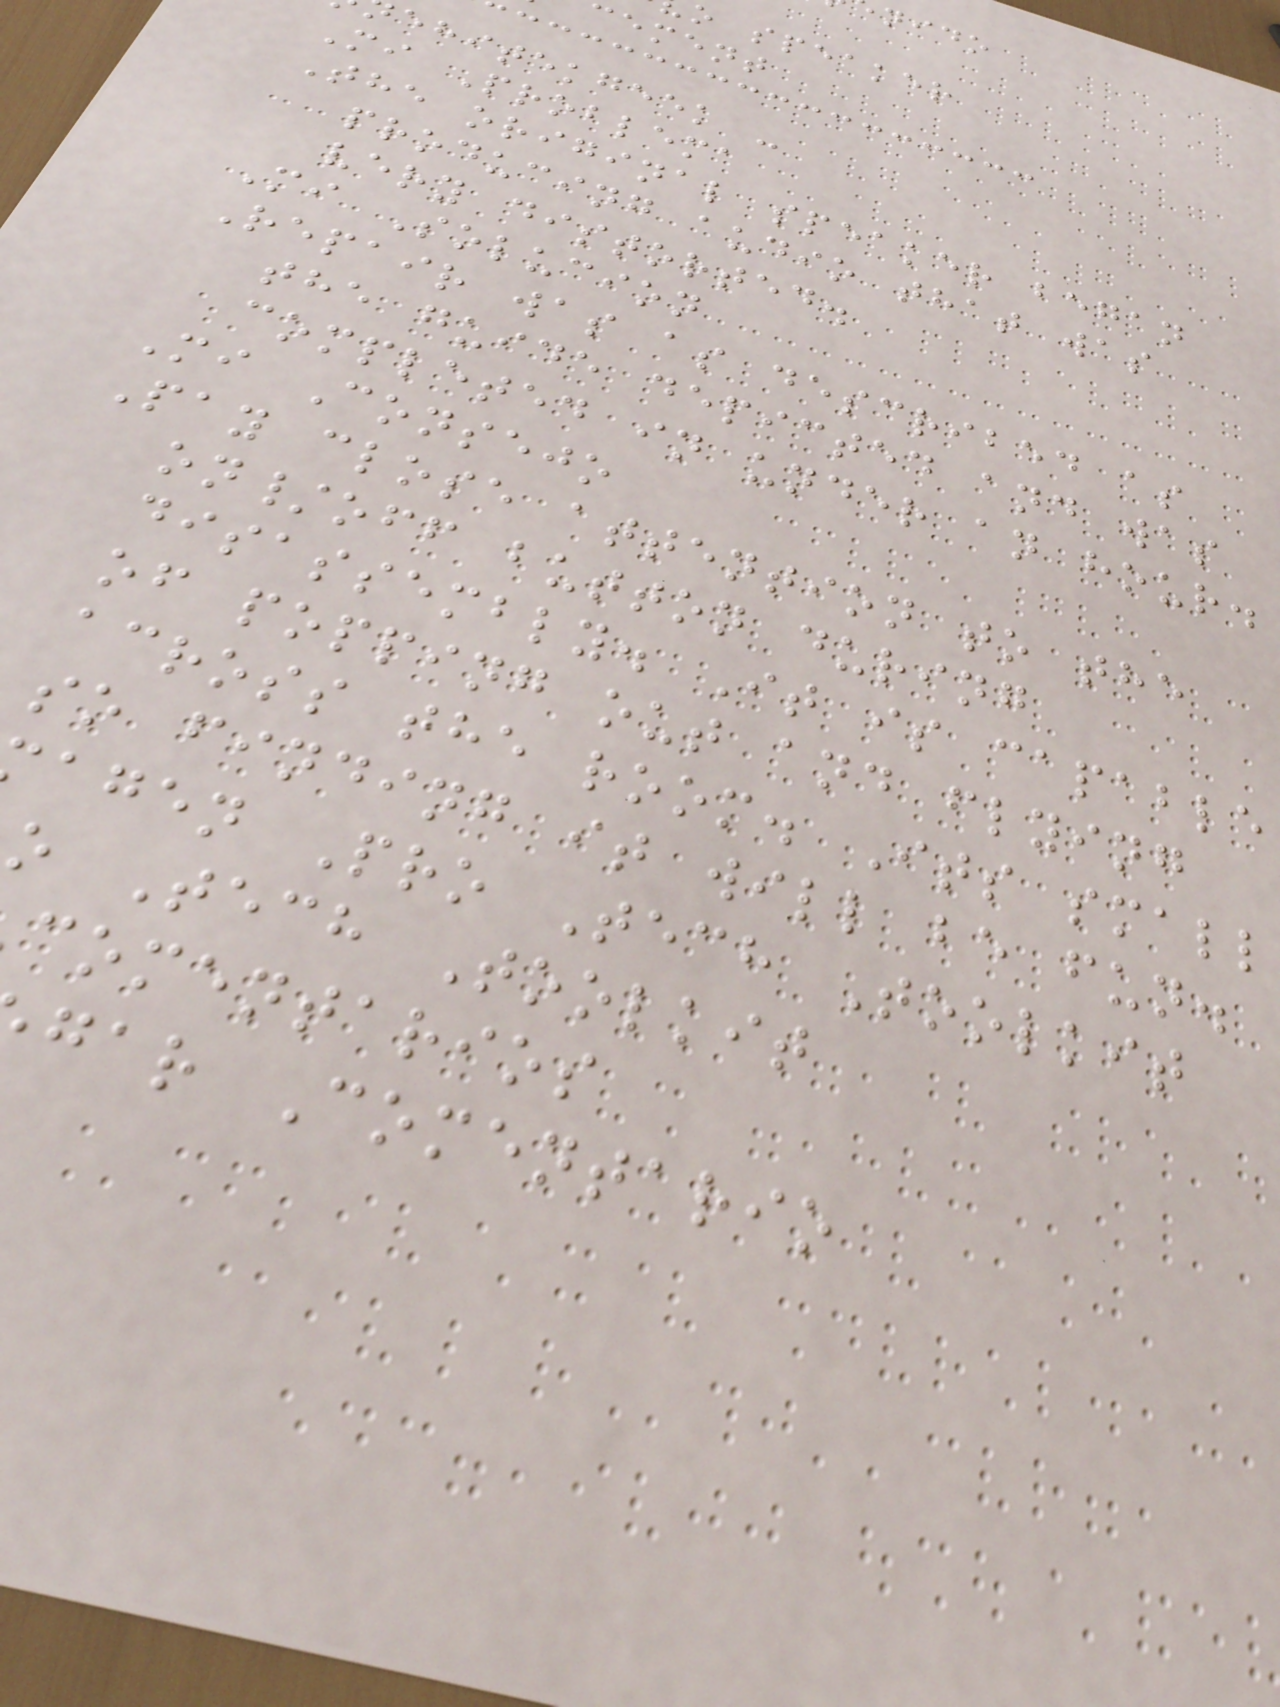o speaker
cement
ehitekgeek -
Mi Problema
The original speaker began
producing audio that was
very distorted.
Mi Solucion
Repair was as described as
the guide depicted and was
completed in under an hour.
Mi Consejo
Pay close attention to the
on/off button during
disassembly. It is capable
of popping out and flying
across the room. Its small
so finding it will be fun.
agen Pro Tech Toolkit
o Tech Toolkit
comentarios
gar Comentario
